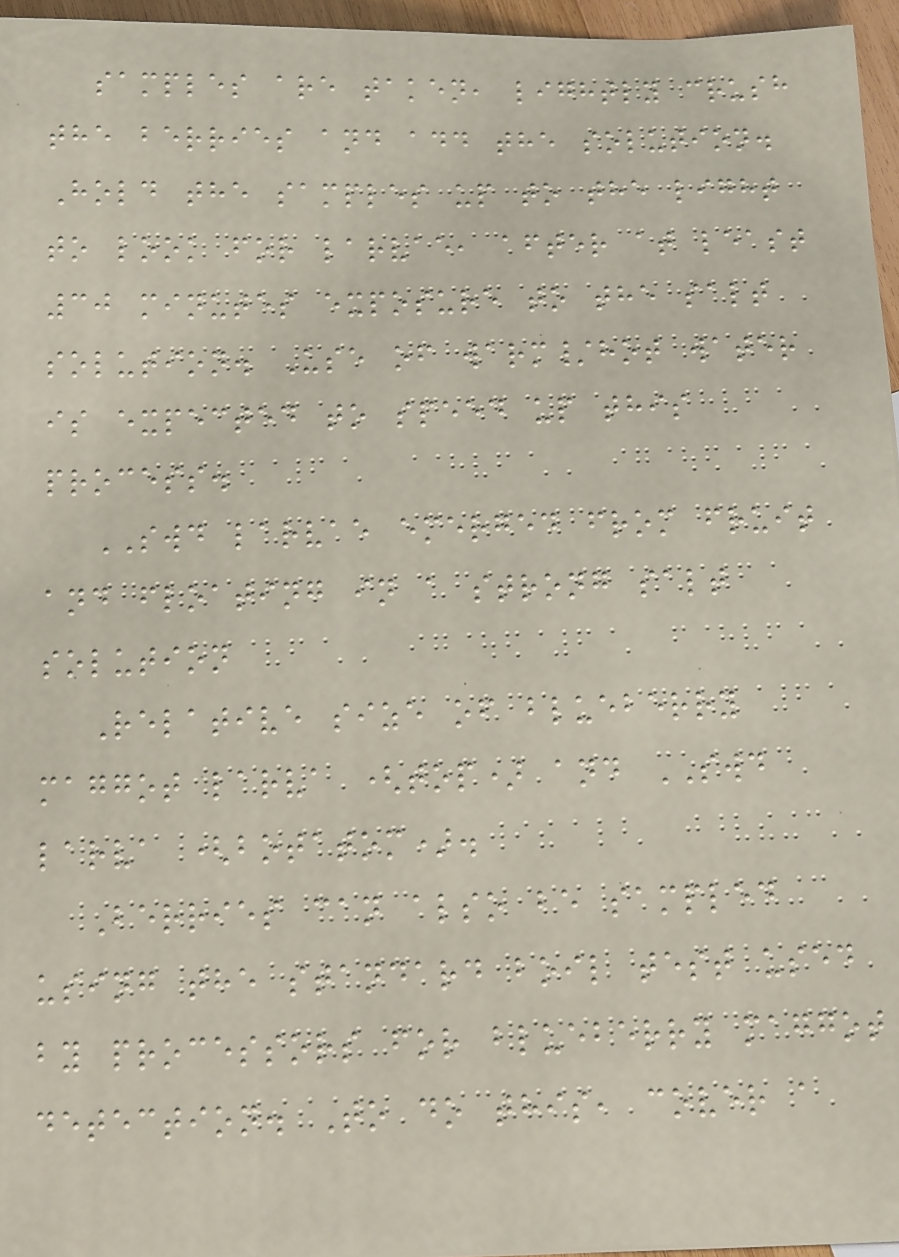samples are taken, lightly crush
the berries and add the solution.
Hold the samples up to the light
to look for larvae, after at least
30 minutes exposure to the salt
solution. Use of warm/hot water
is expected to speed up this
process.
SWD larvae emerged from fruit
and floating in a strong salt
solution
Relative size of blueberry
maggot larva (top) and SWD
larva (botatom).
Berries can also be sampled
using the standard boil test used
by processors for blueberry maggot
detection. To do this, cover a
